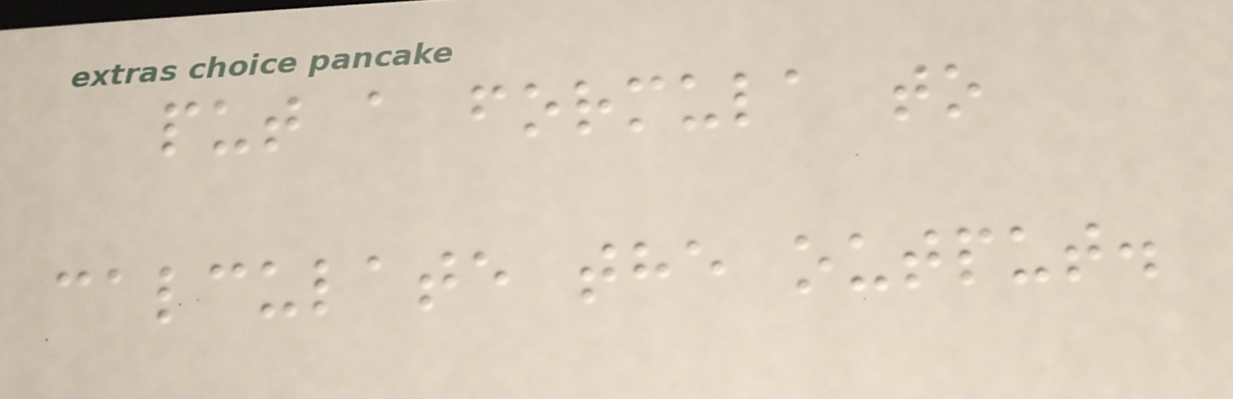put a formula to
calculate the output.
